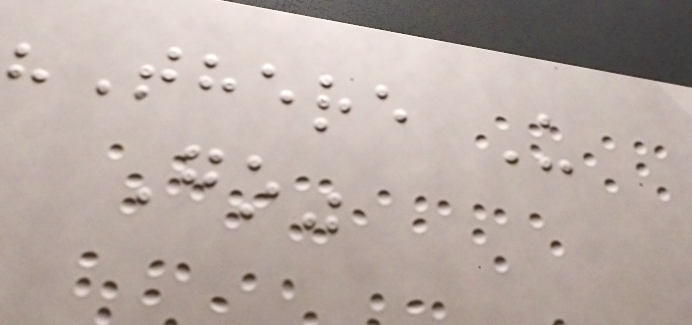"There U
Go"
